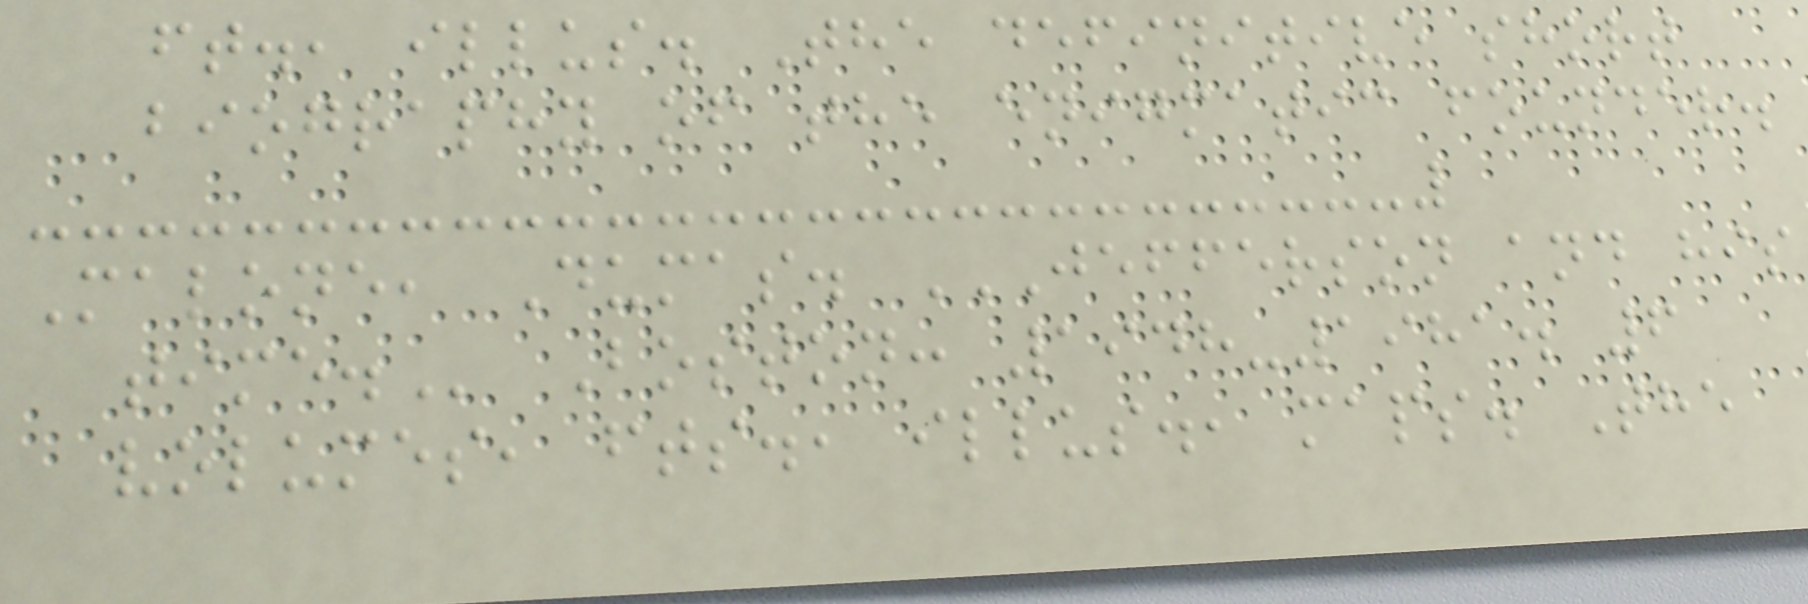ft., illus. The definitive short
biography of the enigmatic founder.
Malone, Dumas. JEFFERSON AND HIS
TIME. Boston: 1948-1981. 6
volumes, fts., illus., maps. The
